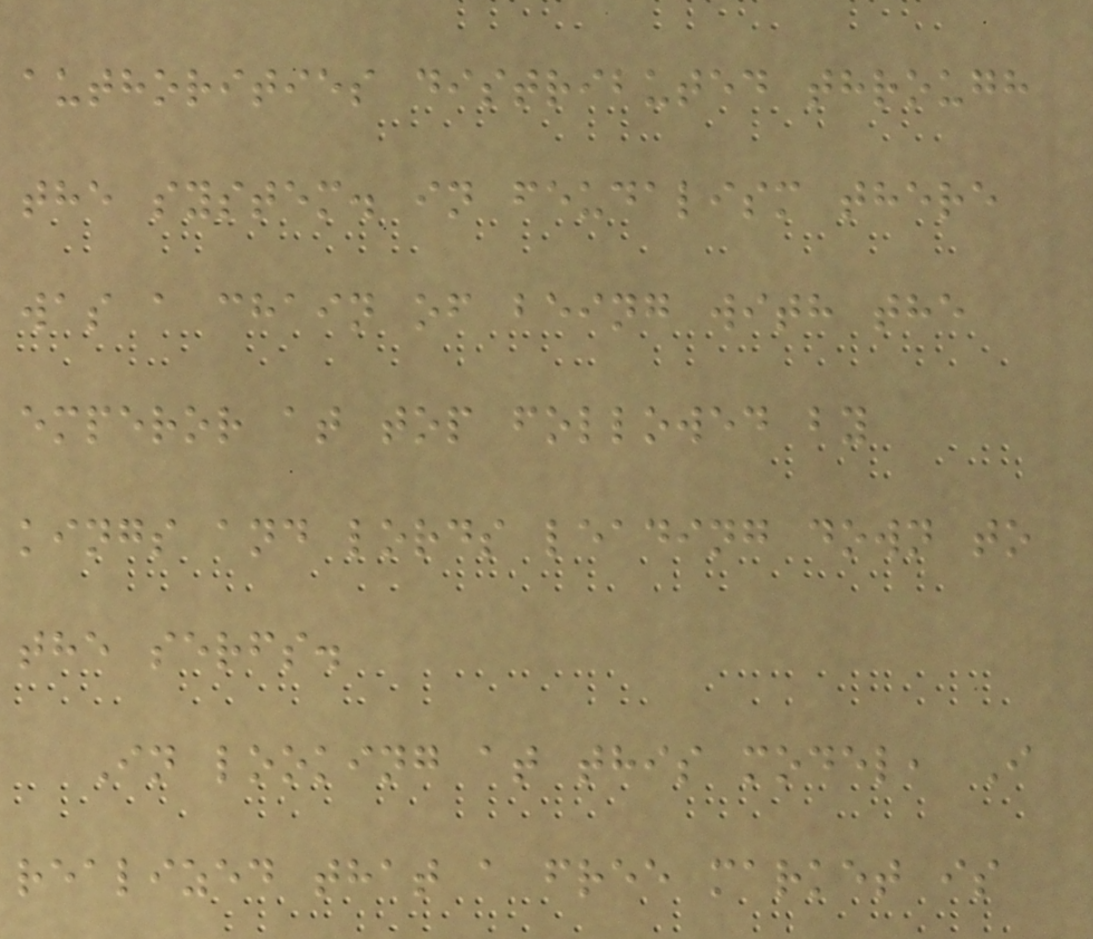authorities distributed through
the system. in feudalism there
was a chain of being with the
emperor at top followed by
kings and lords leading down to
the serfs.
In looking at this model, I
realized that a free market is
